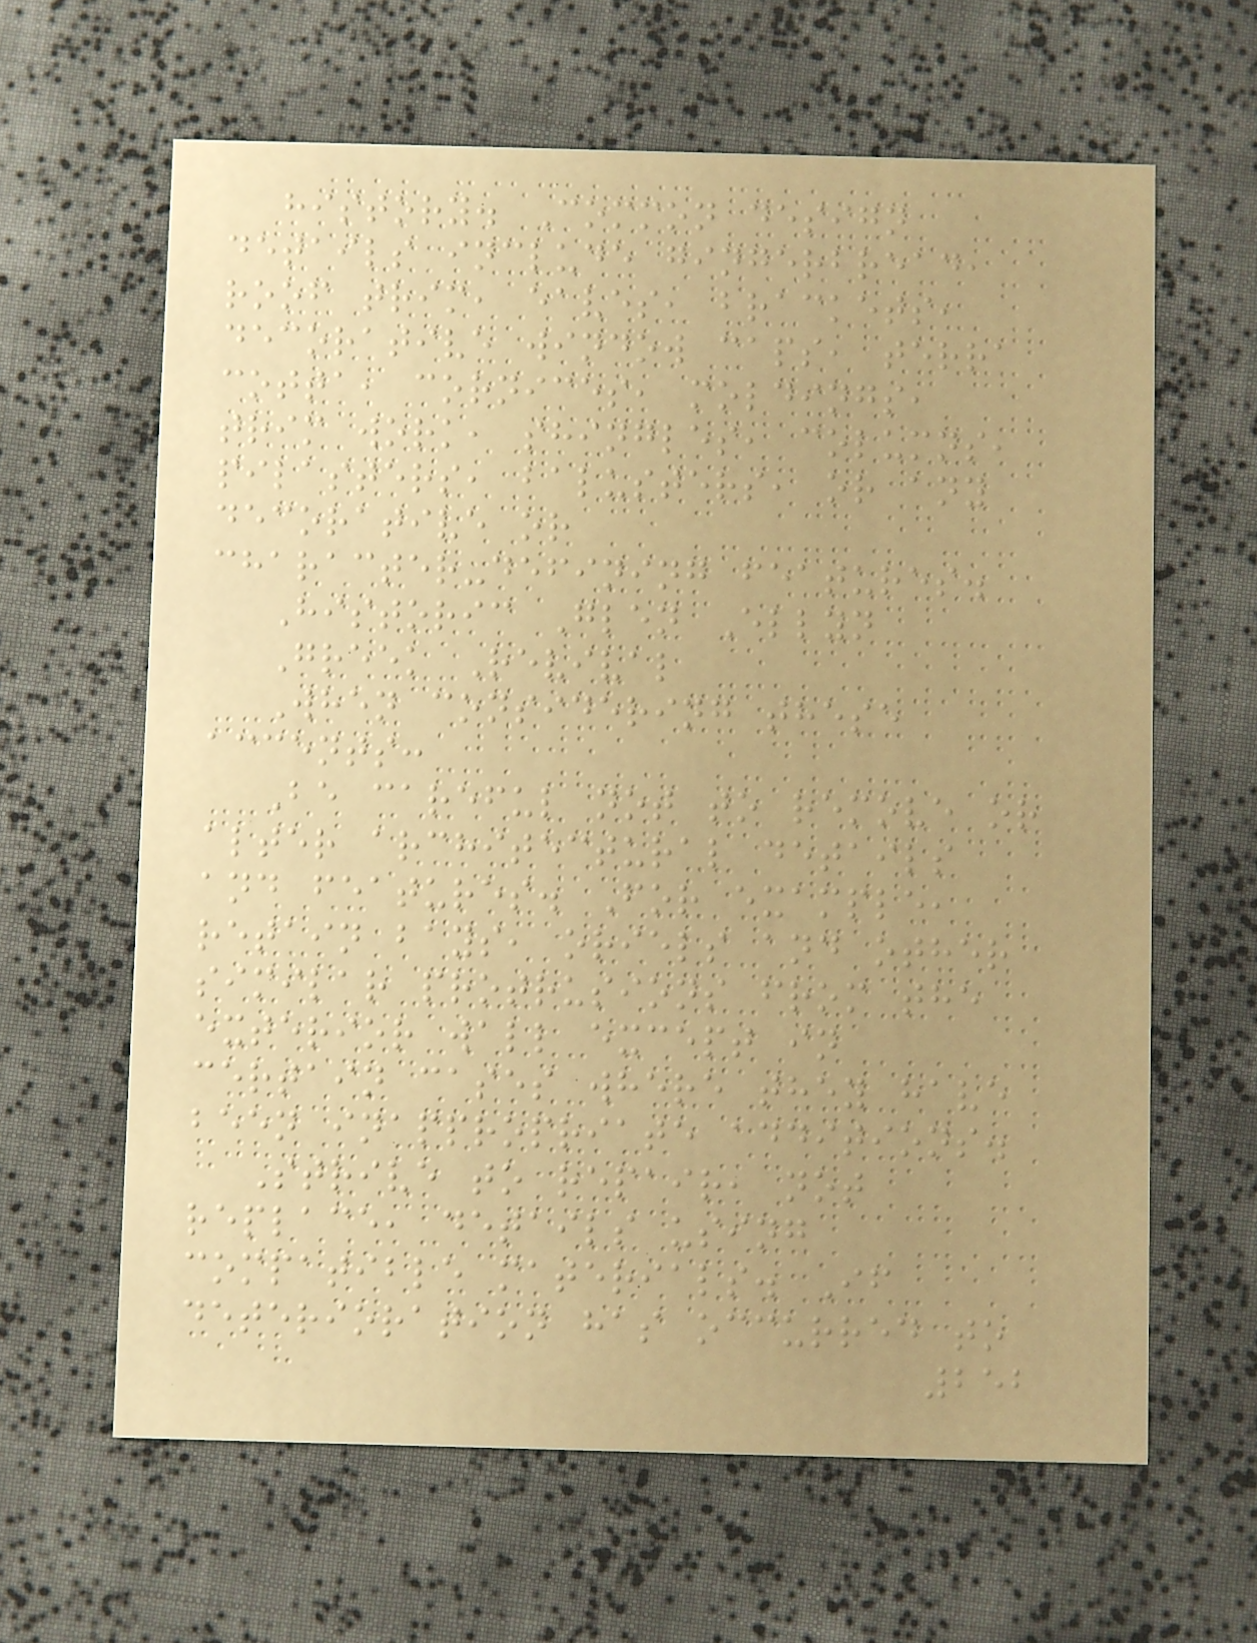history. Common design
details include gingerbread,
roof trim, eaves, brackets,
decorative window caps, terra
cotta, cornices, moldings,
trim work, shingles, columns,
pilasters, balusters, or any
decorative or
character-defining features.
Historic Glen Ellyn
Greek Revival
When considering these
accents:
Be careful not to remove or
alter architectural details
and features. For example,
retain bays, oriels and other
similar protrusions from the
exterior wall except in
certain cases where they have
been inappropriate additions.
Strive to repair, not
replace, details using
compatible materials. If
deterioration has occurred to
252
